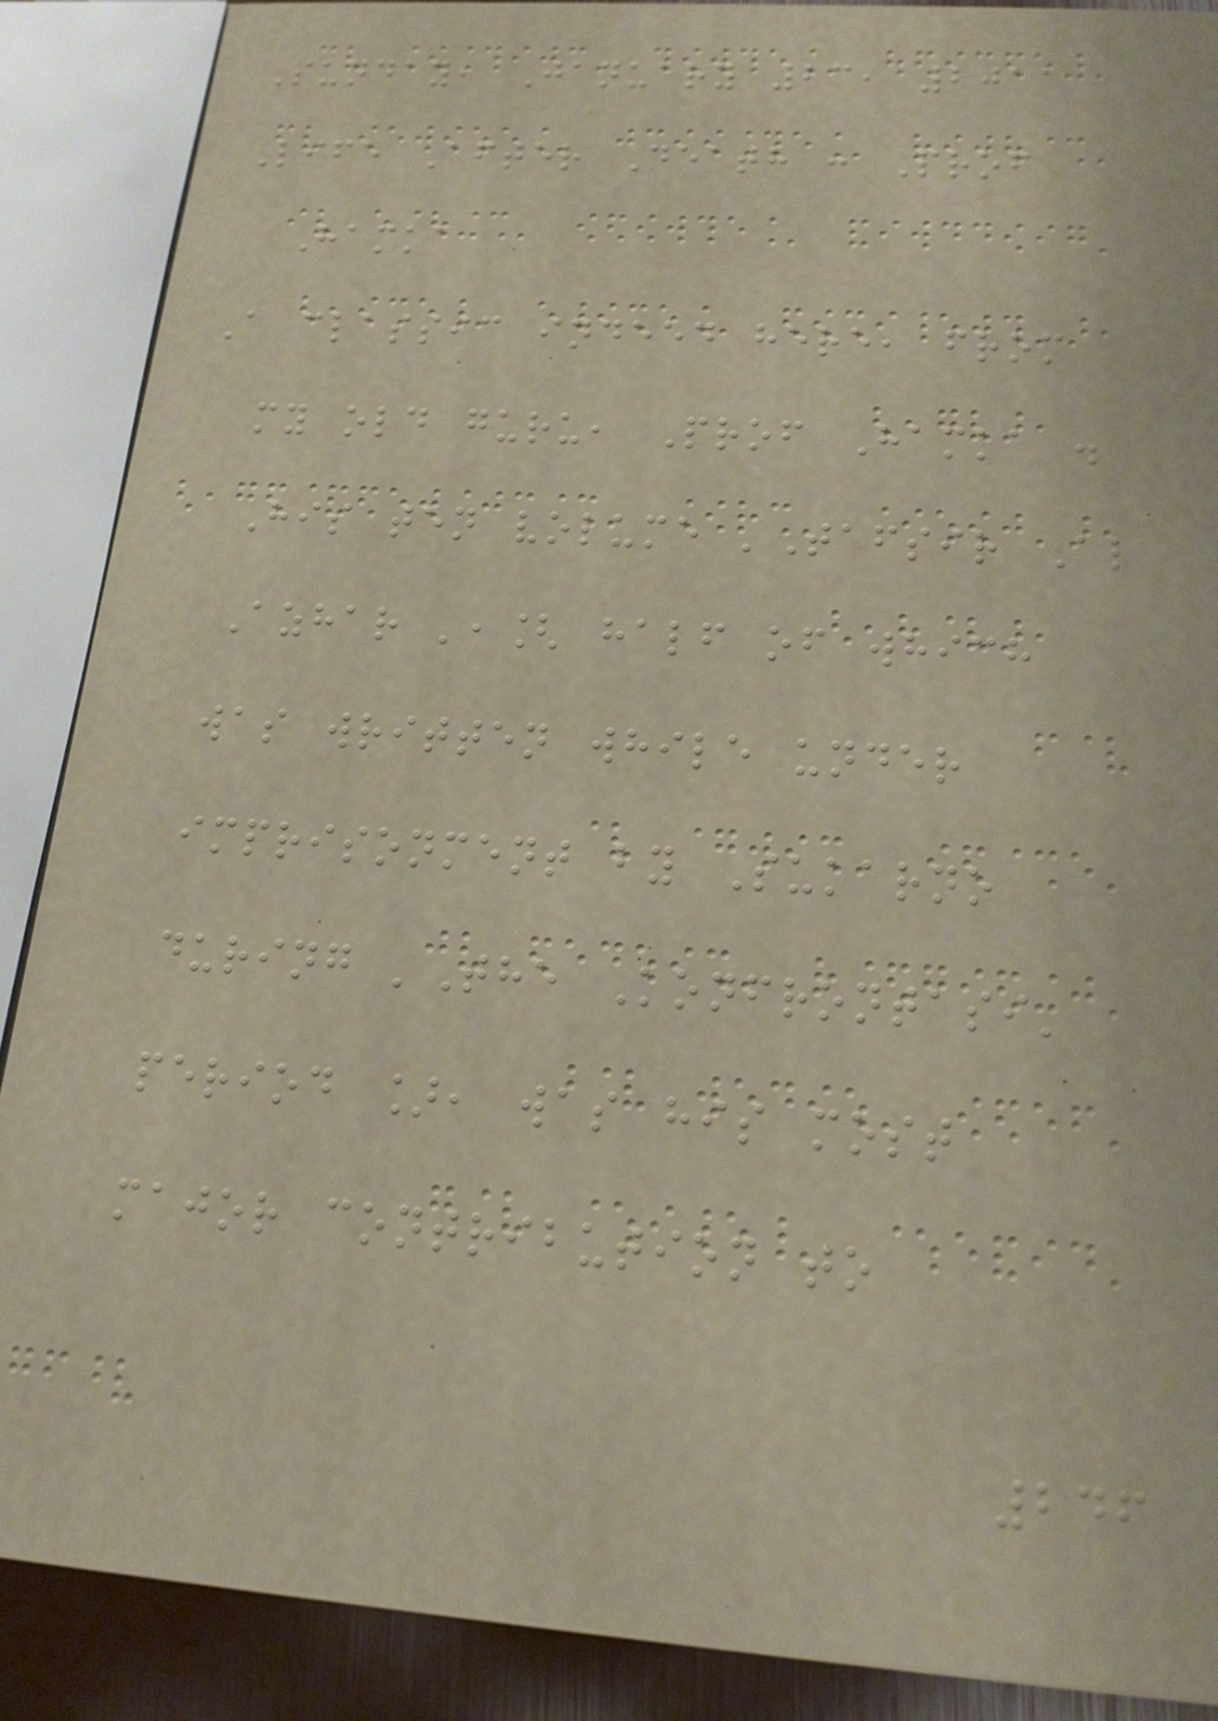Sunday, January 23, 2011
Life After Death : Prof
Hamka
A classic indeed here, from
my old guru, Prof Hamka .
His ten volume 'Tafsir Al
Azhar ',[ half of which
was written while under
imprisonment by Sukarno
during 'The Konfrontasi'
period ], was his most
major contribution to
246
